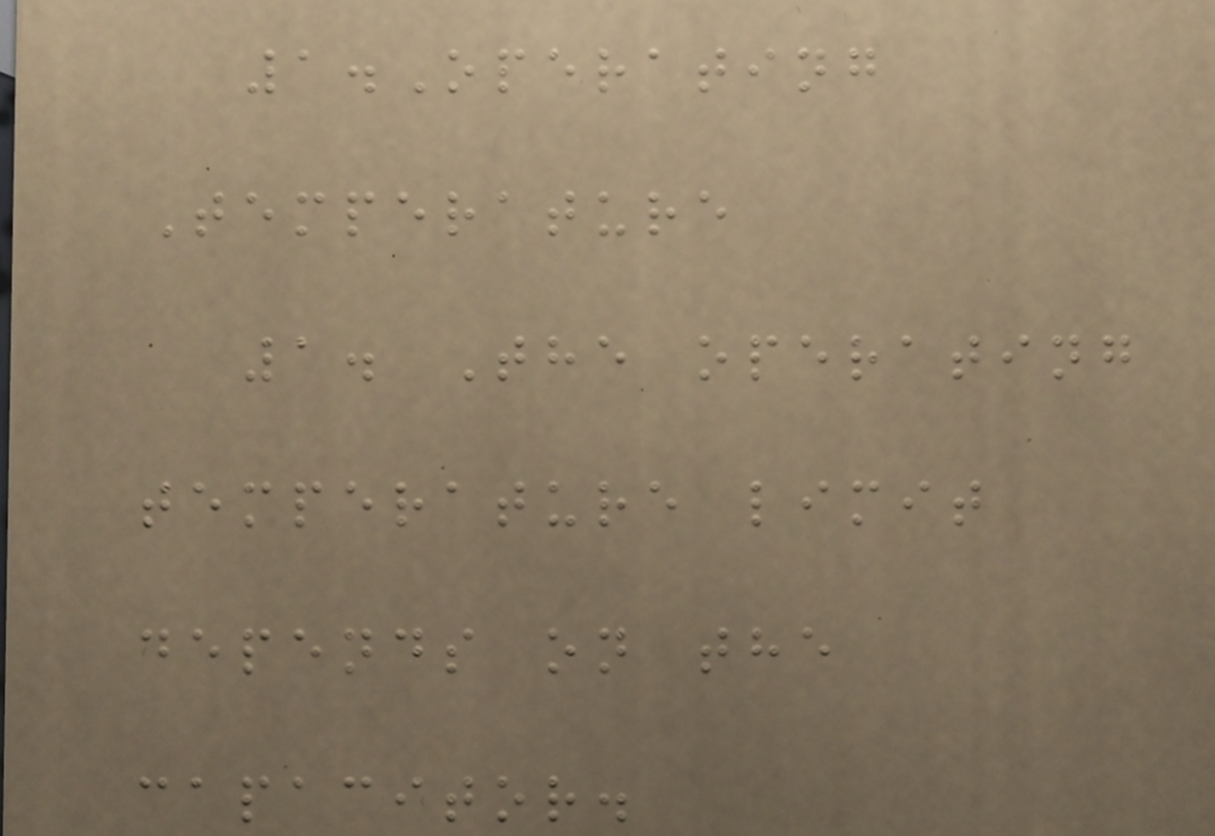1.Operating
Temperature
1. The operating
temperature limit
depends on the
capacitor.
